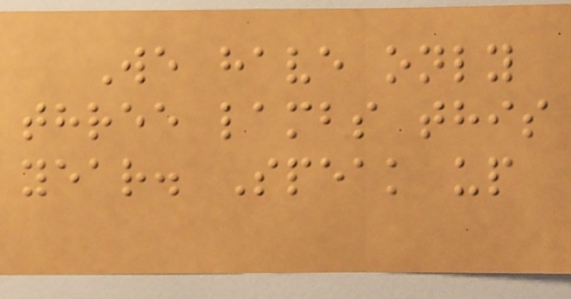We have only
three lambs this
year. Speak up
